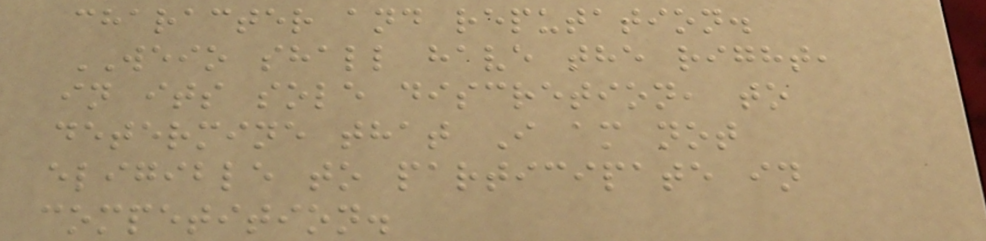character and reputation.
WEIO shall have the right,
in its sole discretion, to
determine that I am not
eligible to participate in
competition.
